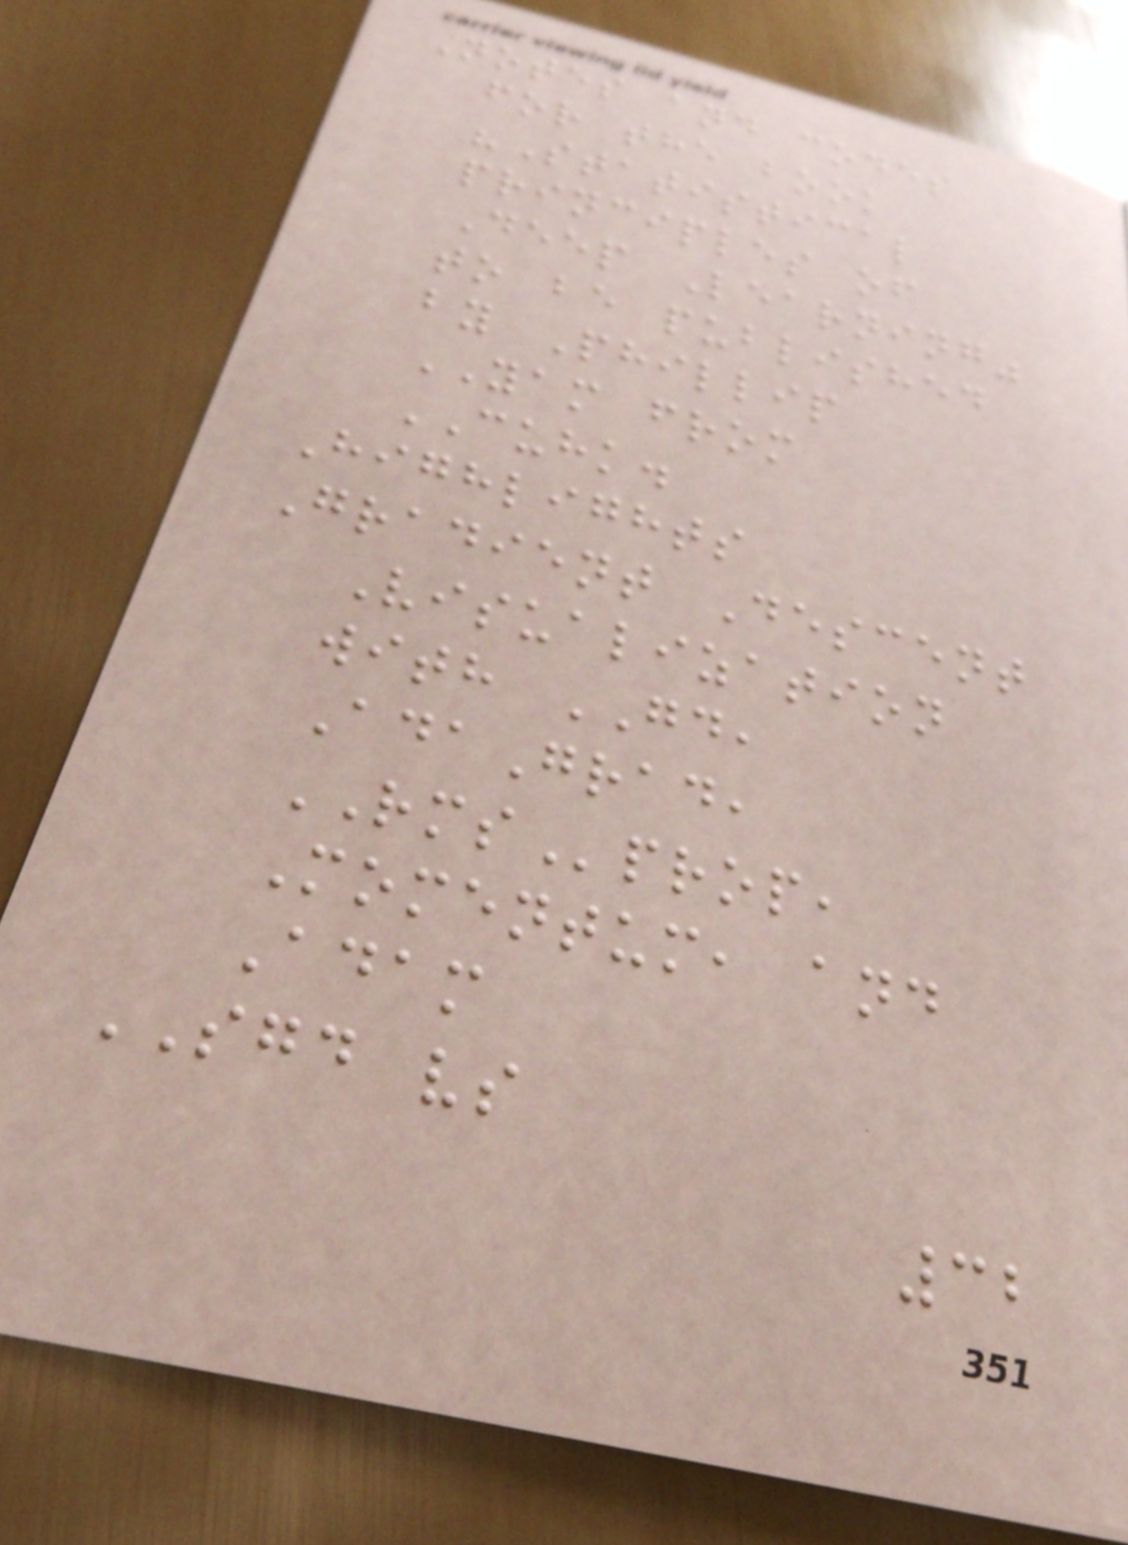Notes and codes
for the book
"Statistical
principles of
Deep Learning"
to be published
by Phillip
YAM from
CUHK.
Highlights
Gradient Descent
Visualization
with GD,
AdaGrad,
RMSprop,
Momentum, and
Adam
SGD vs
32
